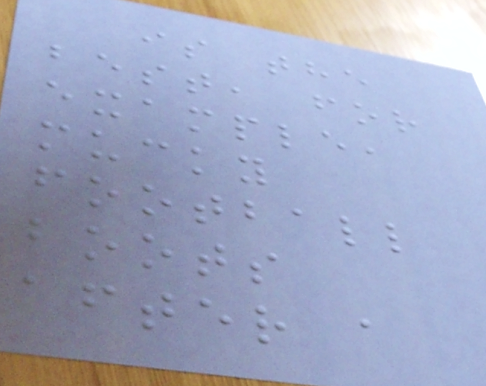is the
best, for
example,
mucky
football
boots
after a
